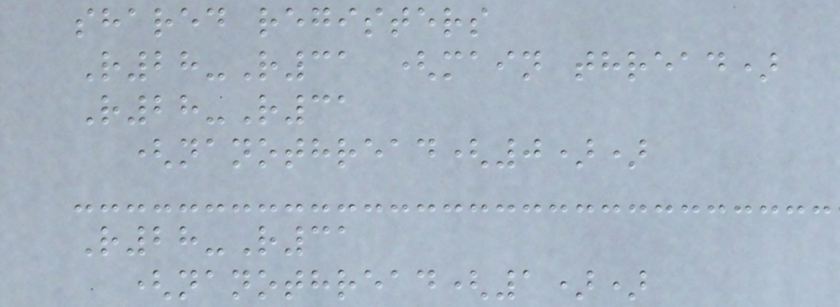shared registers
R28-R31 (main thread)
R28-R31
(nanothread(0))
R28-R31
(nanothread(1))
